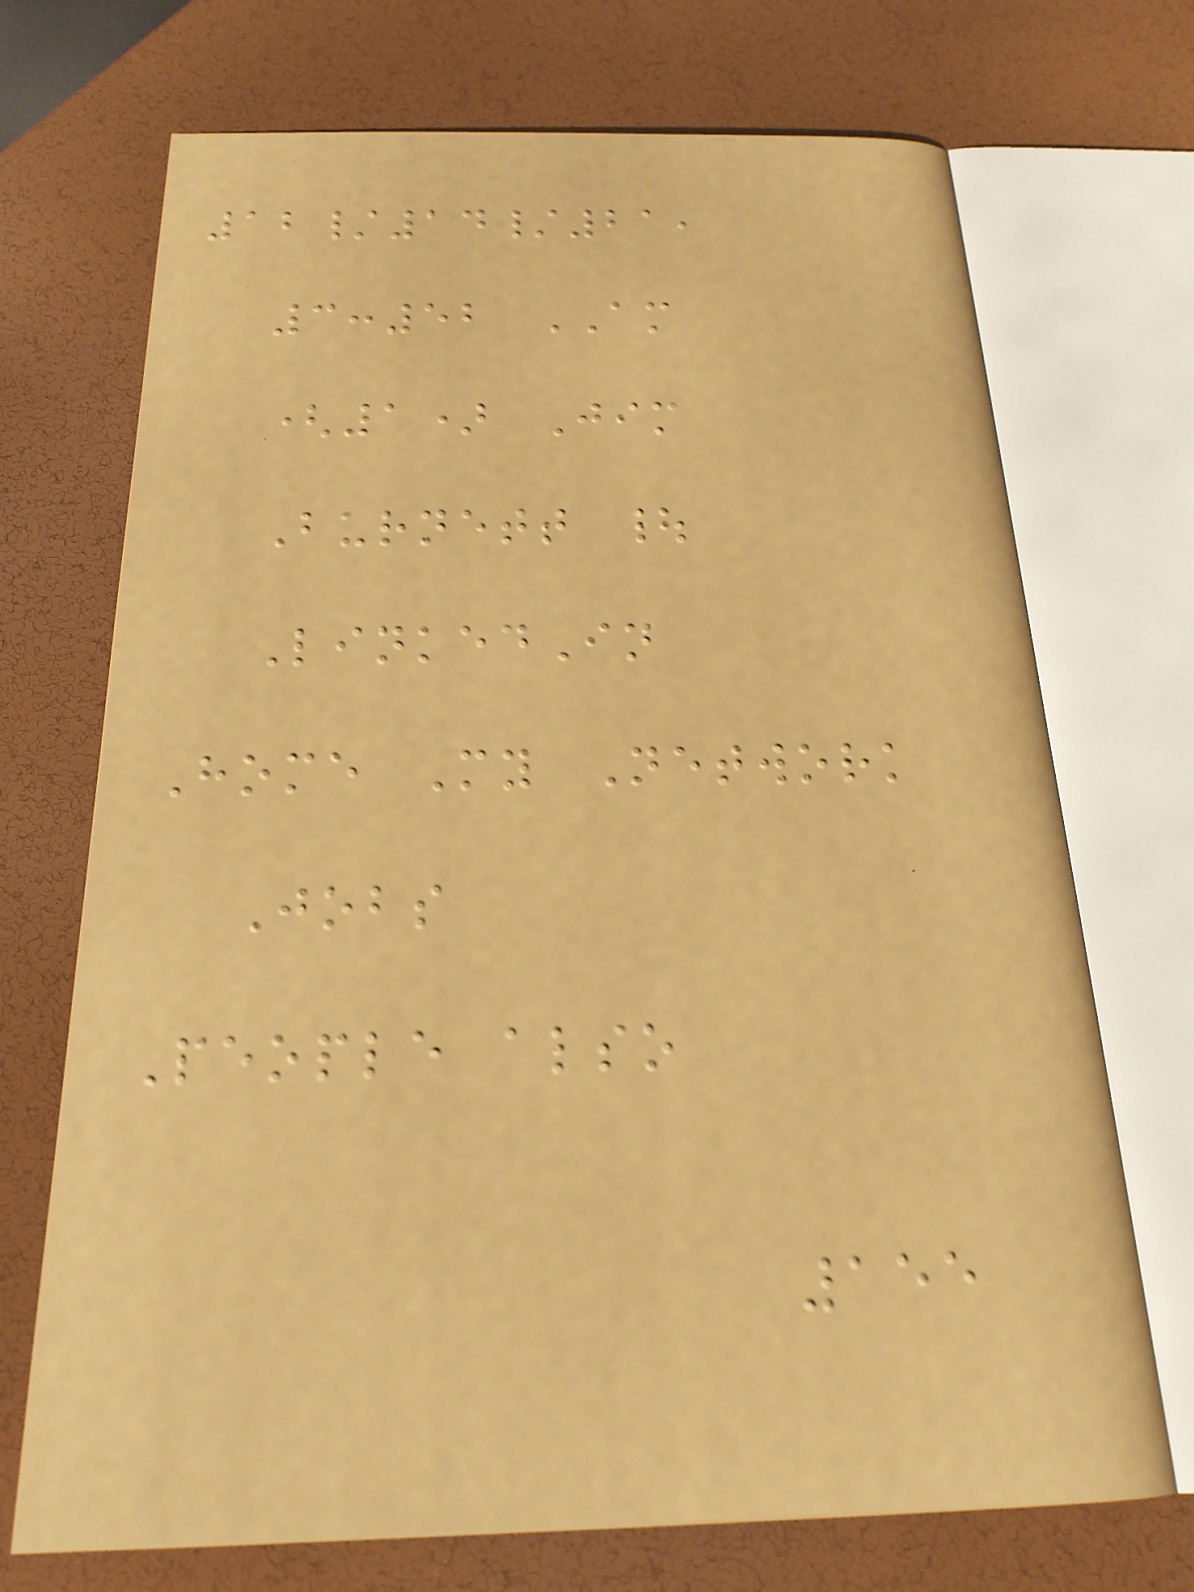12/14/21,
3:52 AM
(1) Jim
Burnett |
LinkedIn
Home My Network
Jobs
People also
155
